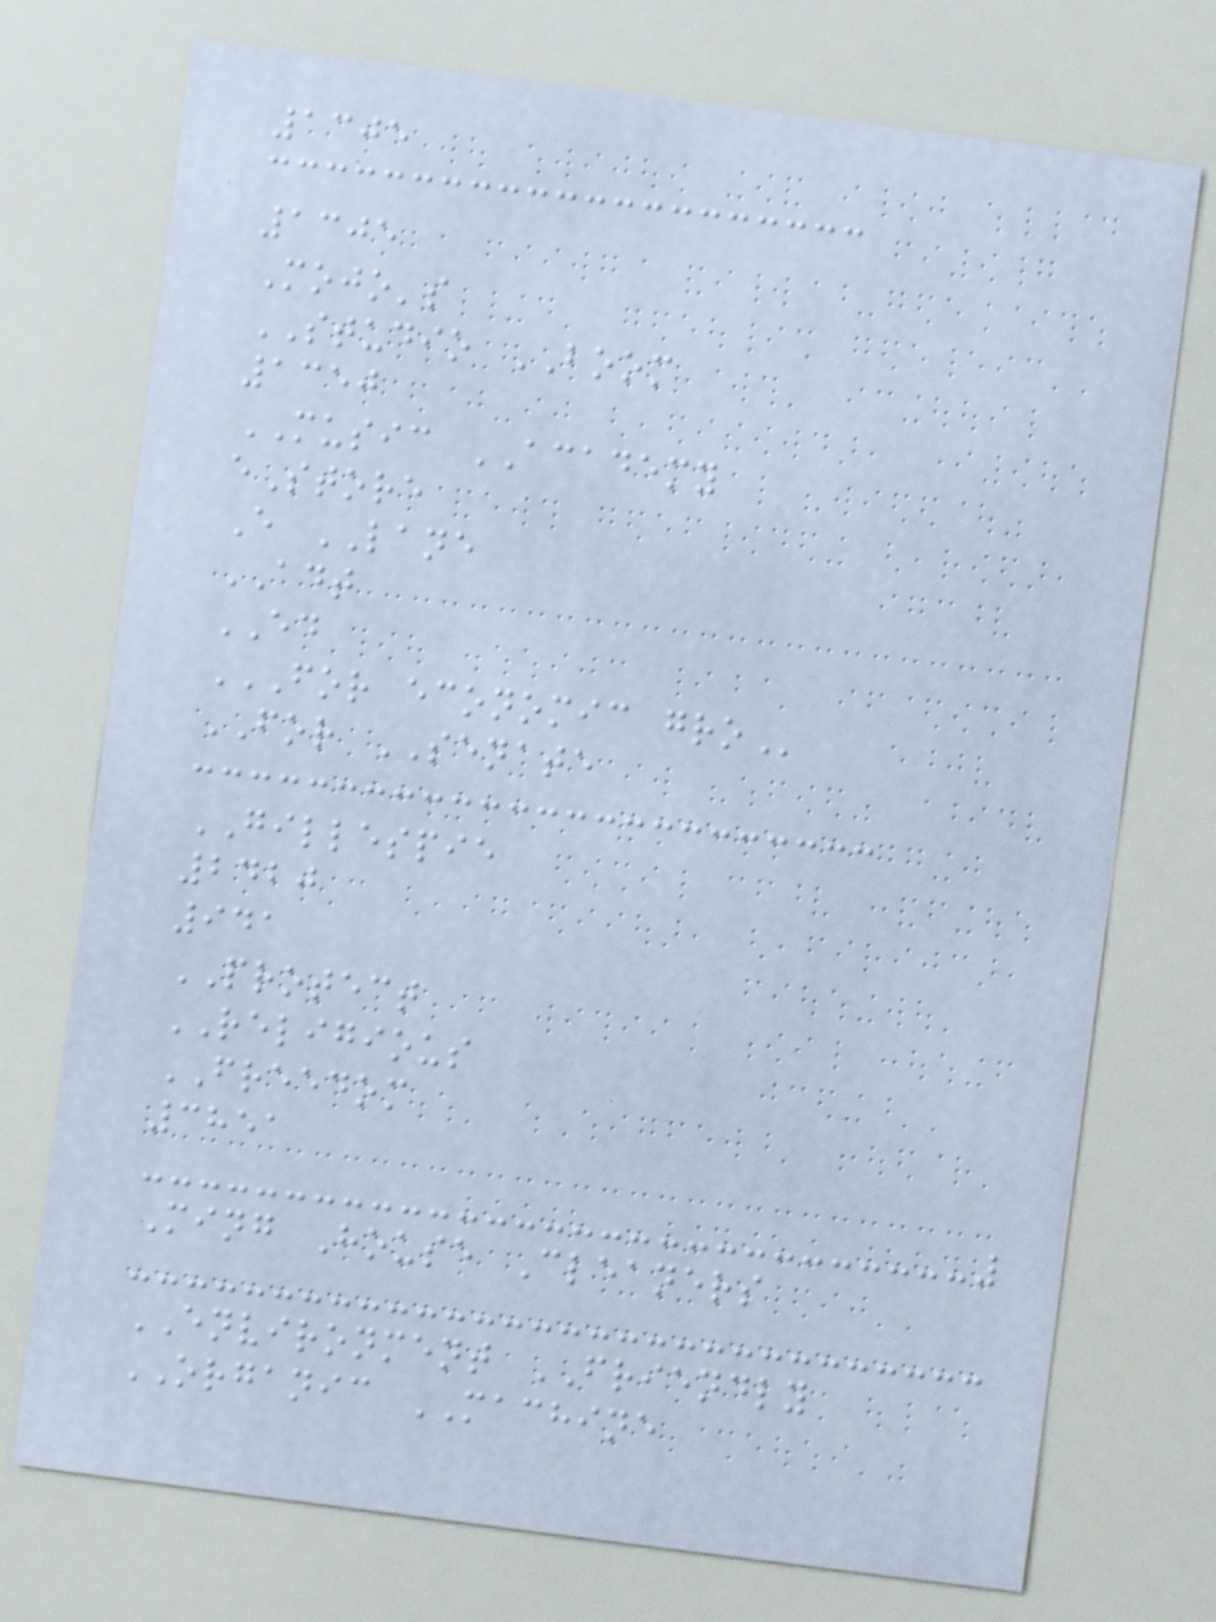1305
1305
Mojo's
STUDIO BOOM
1350
MUSIC ACADEMY
eStore
E LANE
ADT
ED
FOR ECONOMIC GRO
FOR SENATE
GILLESPIE
2420
941
PROTECT
RELIGIOUS
FREEDOM
3851
Ming House Cleaners
ENVIRONMENT FRIENDLY
ORGANIC MACHINE
